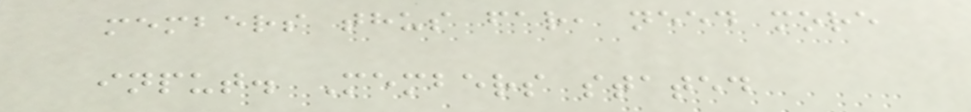members thus far, need more
input. Members stated
